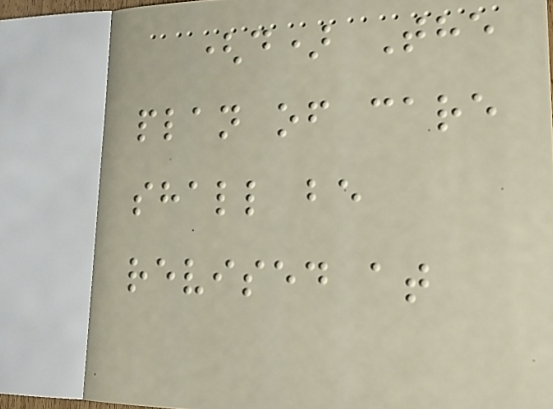(d) The
plan of care
shall be
revised at
